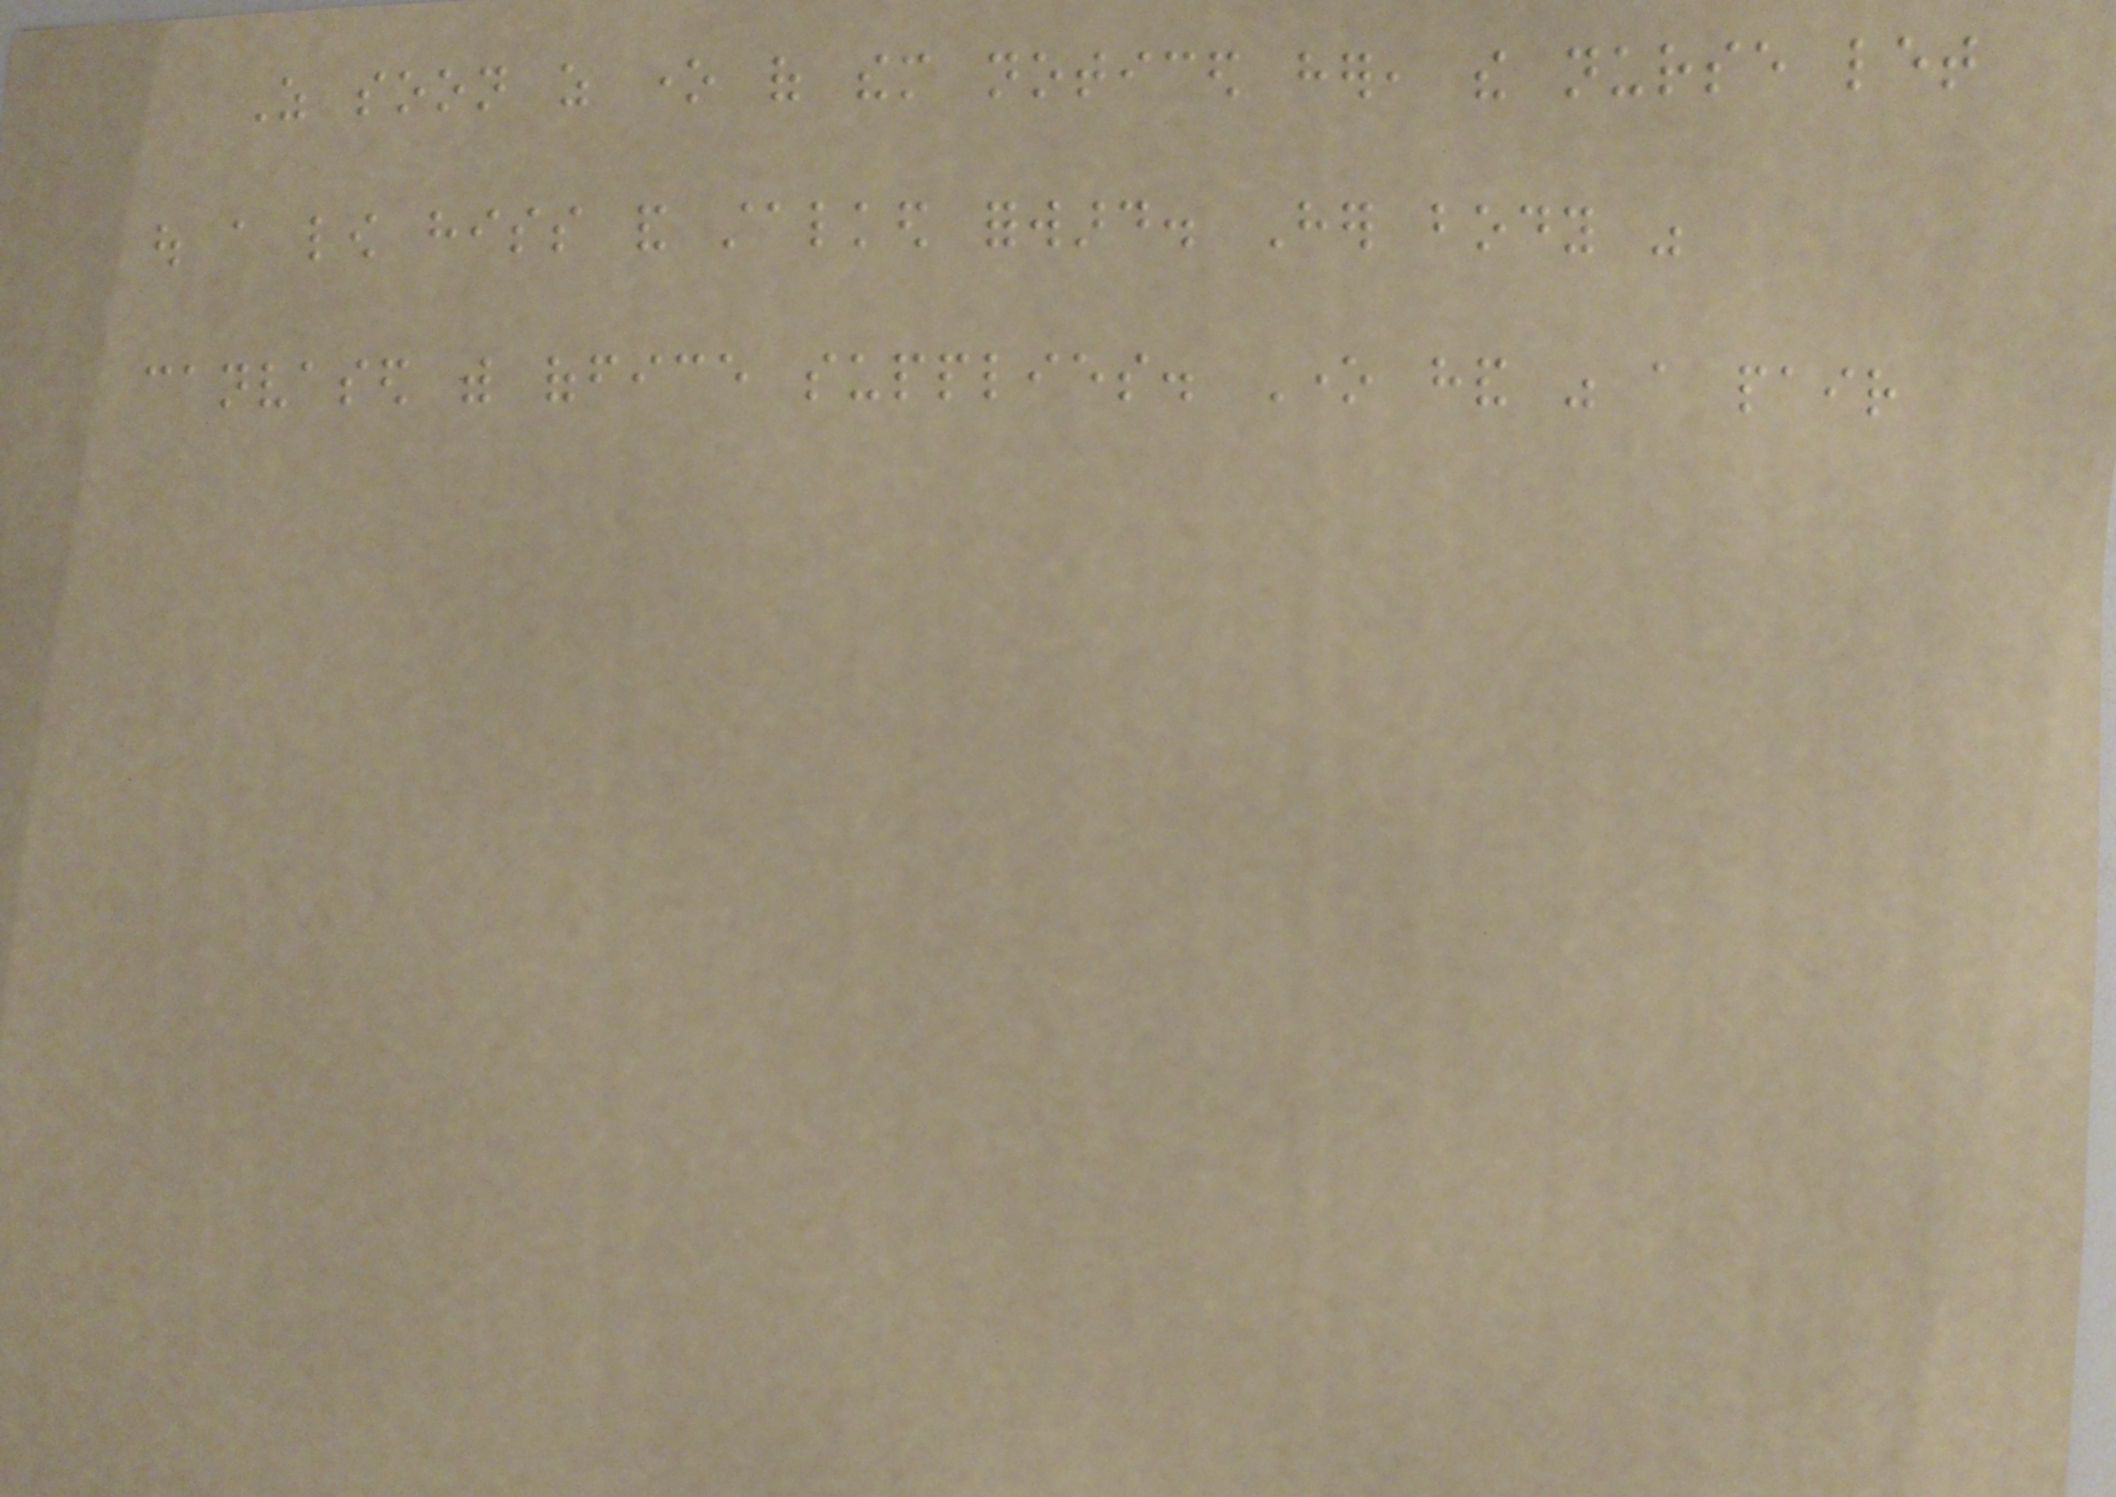As soon as one of them noticed her, the nurse let
out a low hiss and stalked forward. Her body was
canvased with office supplies. One hand was a pair
